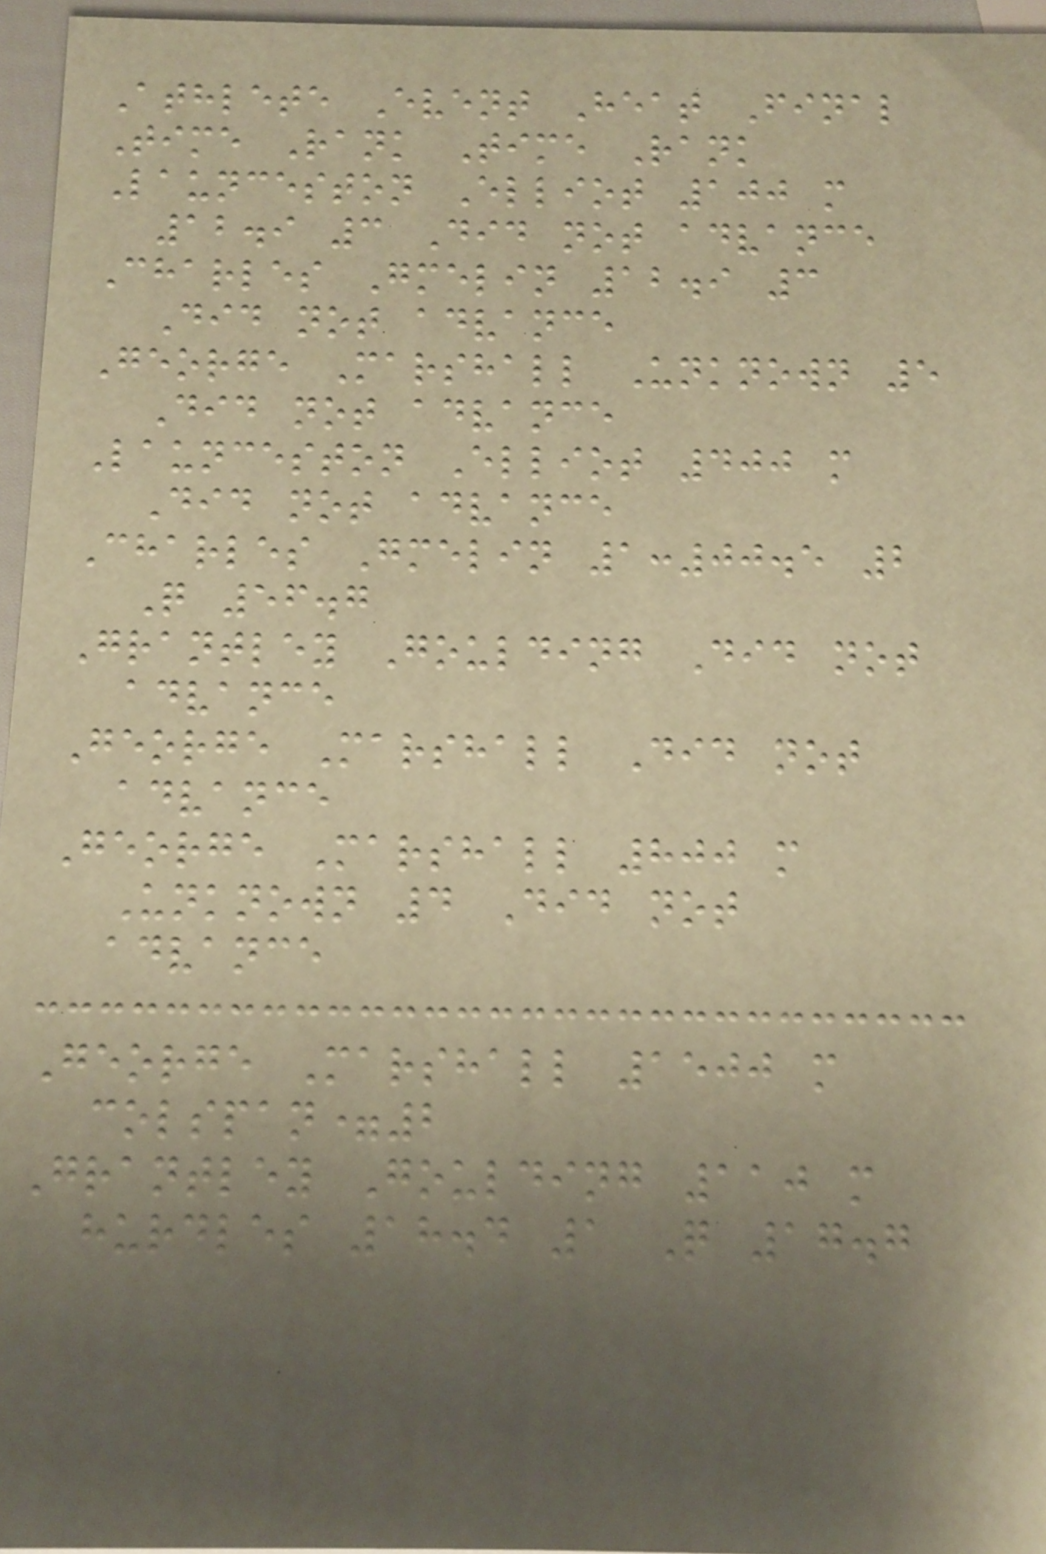Athlete Event Heat Final
Time Rank Time Rank
Launceston Elliot 100 m
12.9 3 Did not advance
Charles Gmelin 12.9 3
Did not advance
George Marshall Unknown 5
Did not advance
Launceston Elliot 400 m
Did not advance
Charles Gmelin 1:00.5 2
Q 56.7
Grantley Goulding Did not
advance
George Marshall Did not
advance
George Marshall 800 m
Unknown 4 Did not
advance
George Marshall 1500 m
colspan=2
Grantley Goulding 110 m
hurdles 18.4 1 Q 17.7
